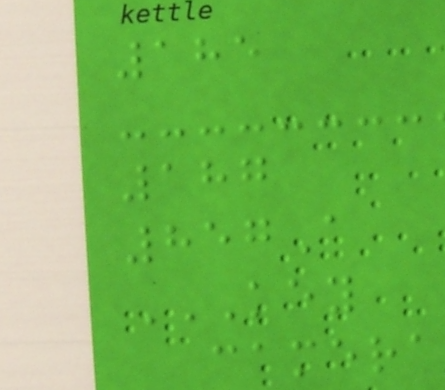185
187
857A
KEY
CAMERA
